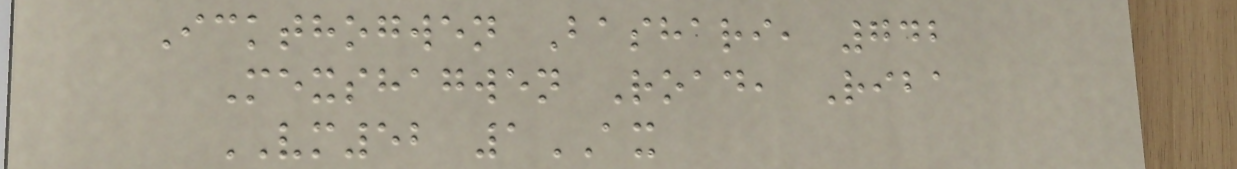Ickthogwen Bashari, 742
Mexshagwen Road, Riba
VM52 1AX
